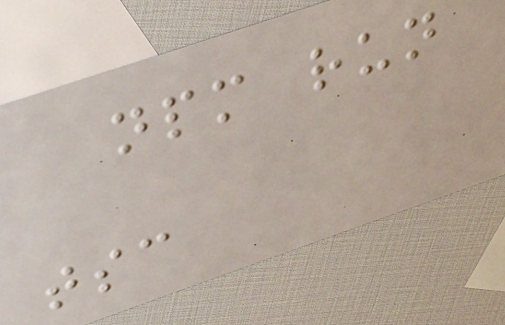npm run
tsc
